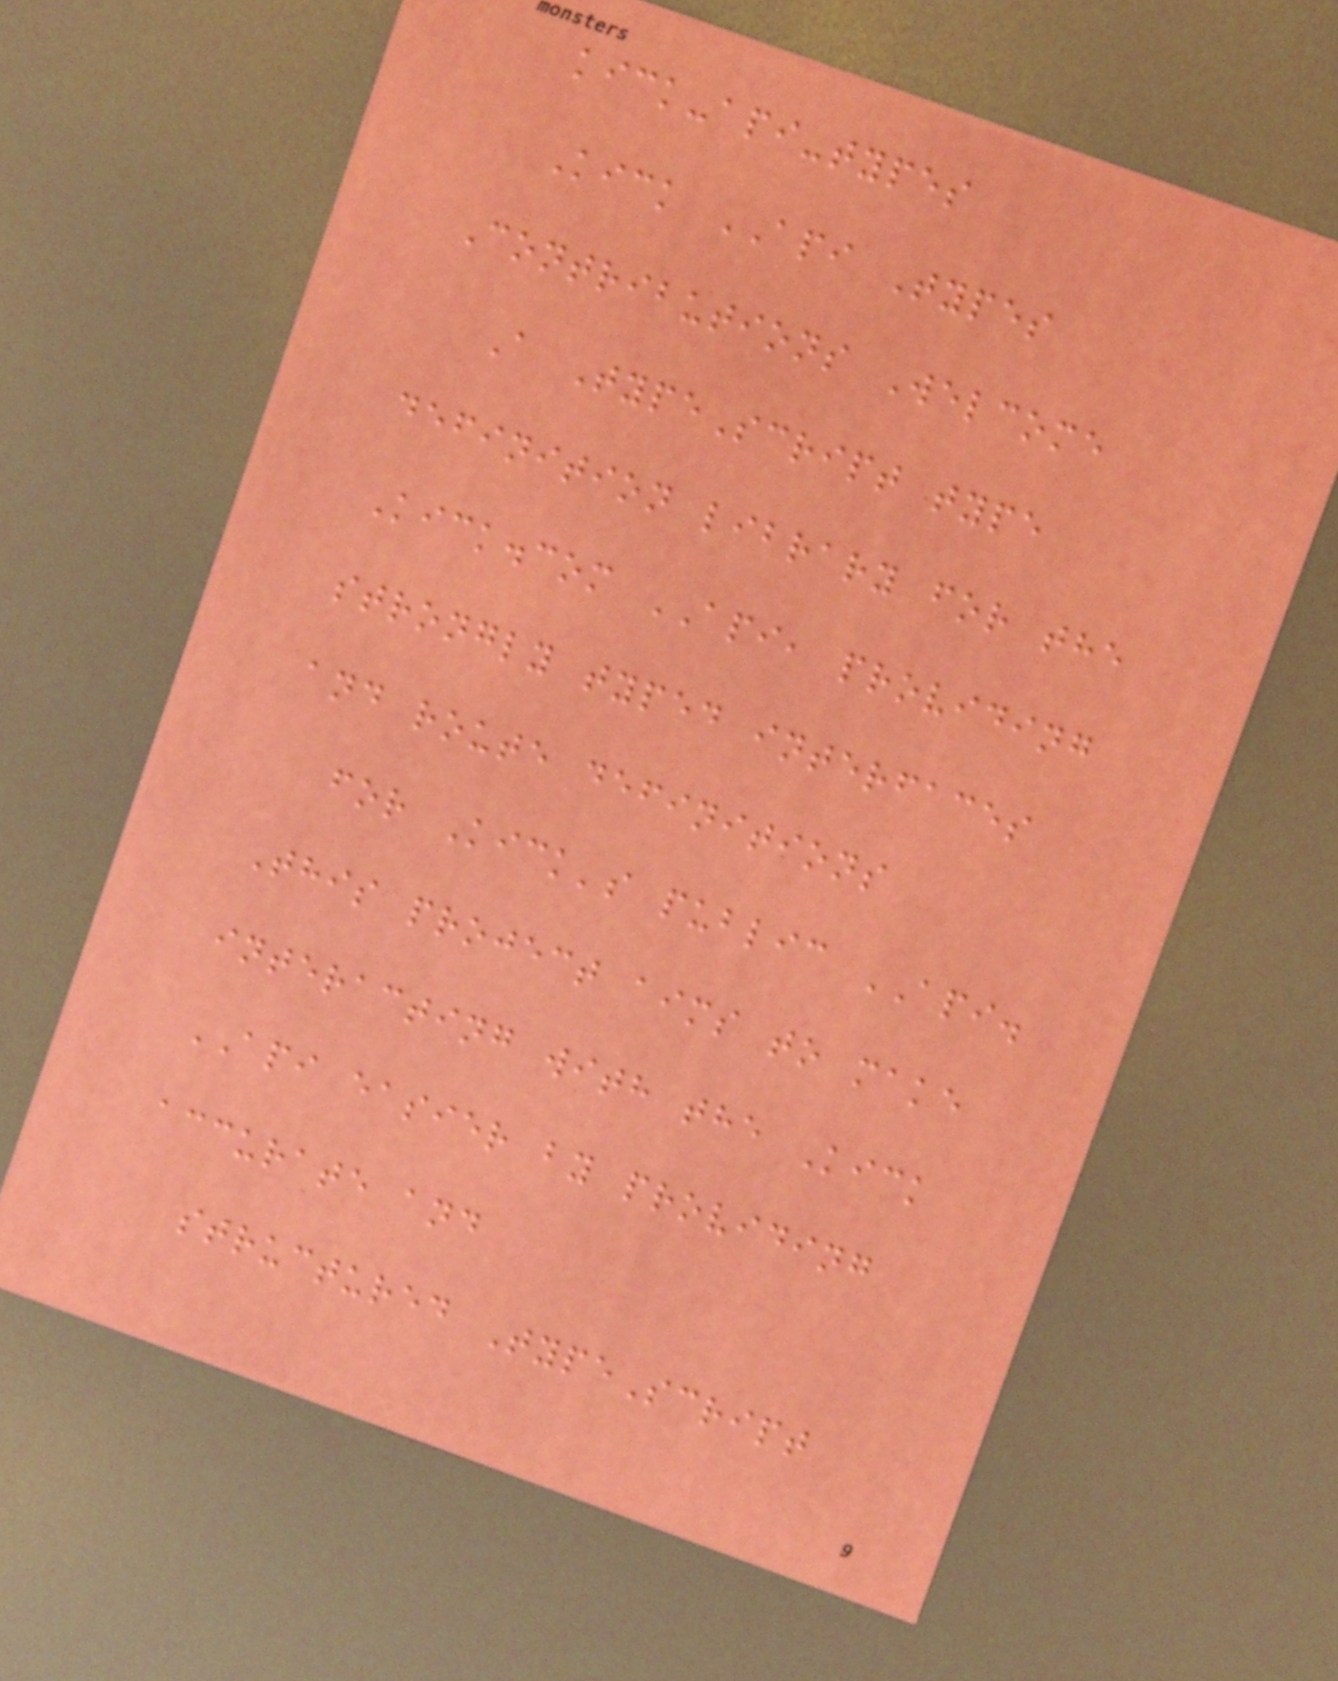kick-api-types
Kick API Types
Contributions Welcome
A TypeScript type
definition library for the
Kick.com API, providing
strongly typed interfaces
and route definitions
for Kick's public API.
This project aims to make
interacting with the Kick
API easier by providing
accurate and
structured TypeScript
